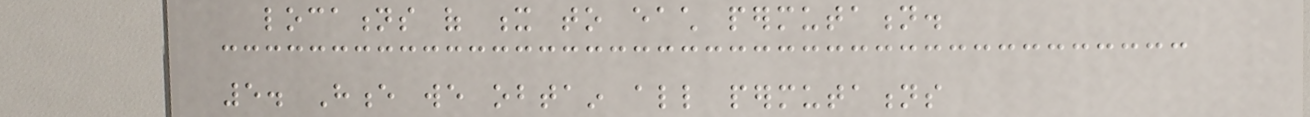locations of x to each permutation.
5. Hence we obtain all permutations
